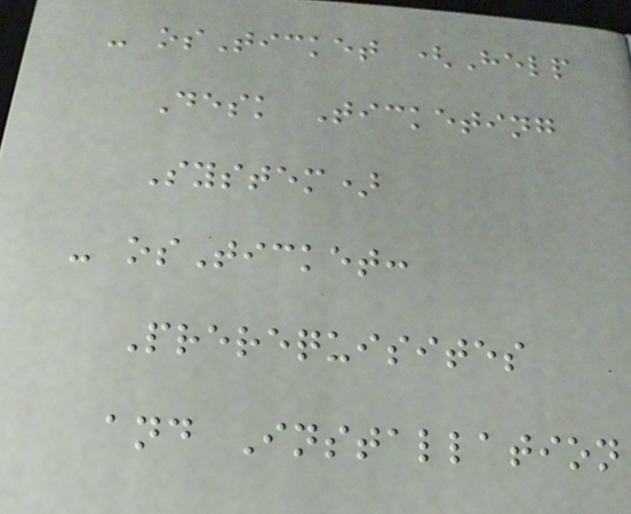- osTicket (Help
Desk Ticketing
System)
- osTicket:
Prerequisites
and Installation
